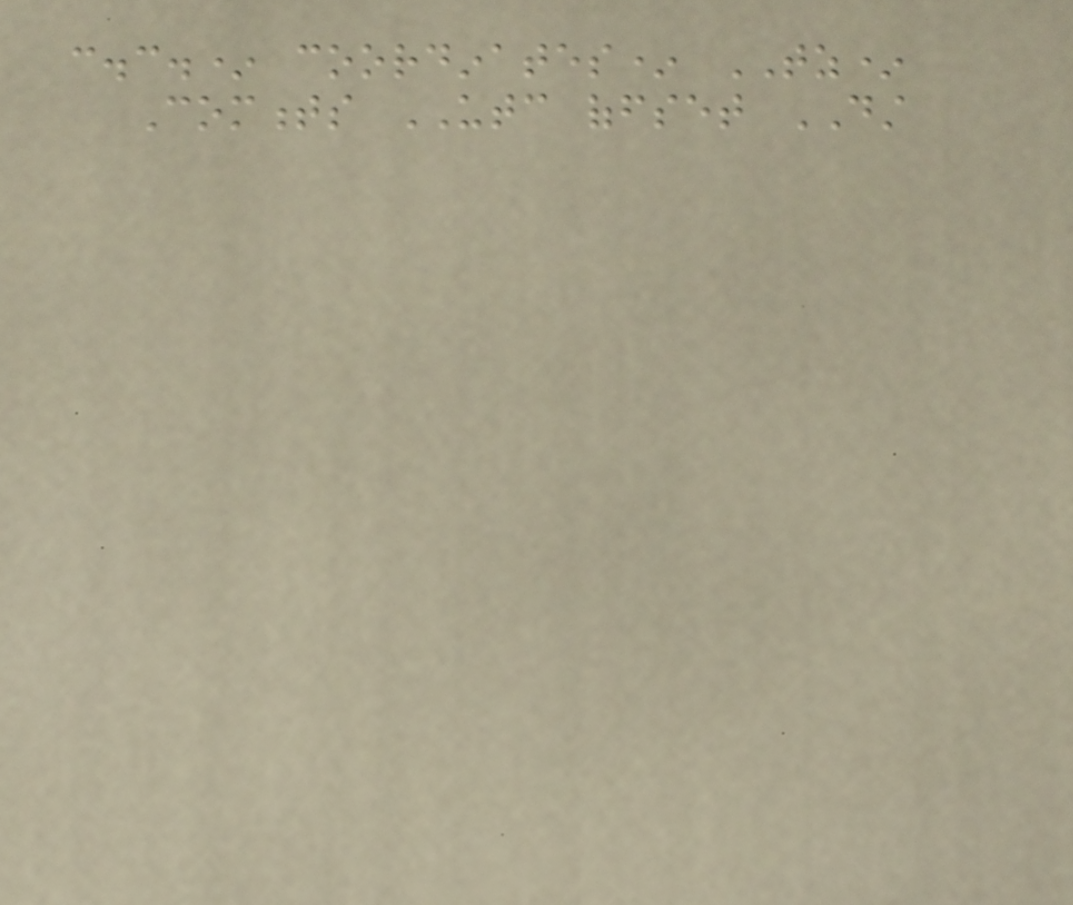c.c.* coordinates* TZ*
Comments UTC offset DST
